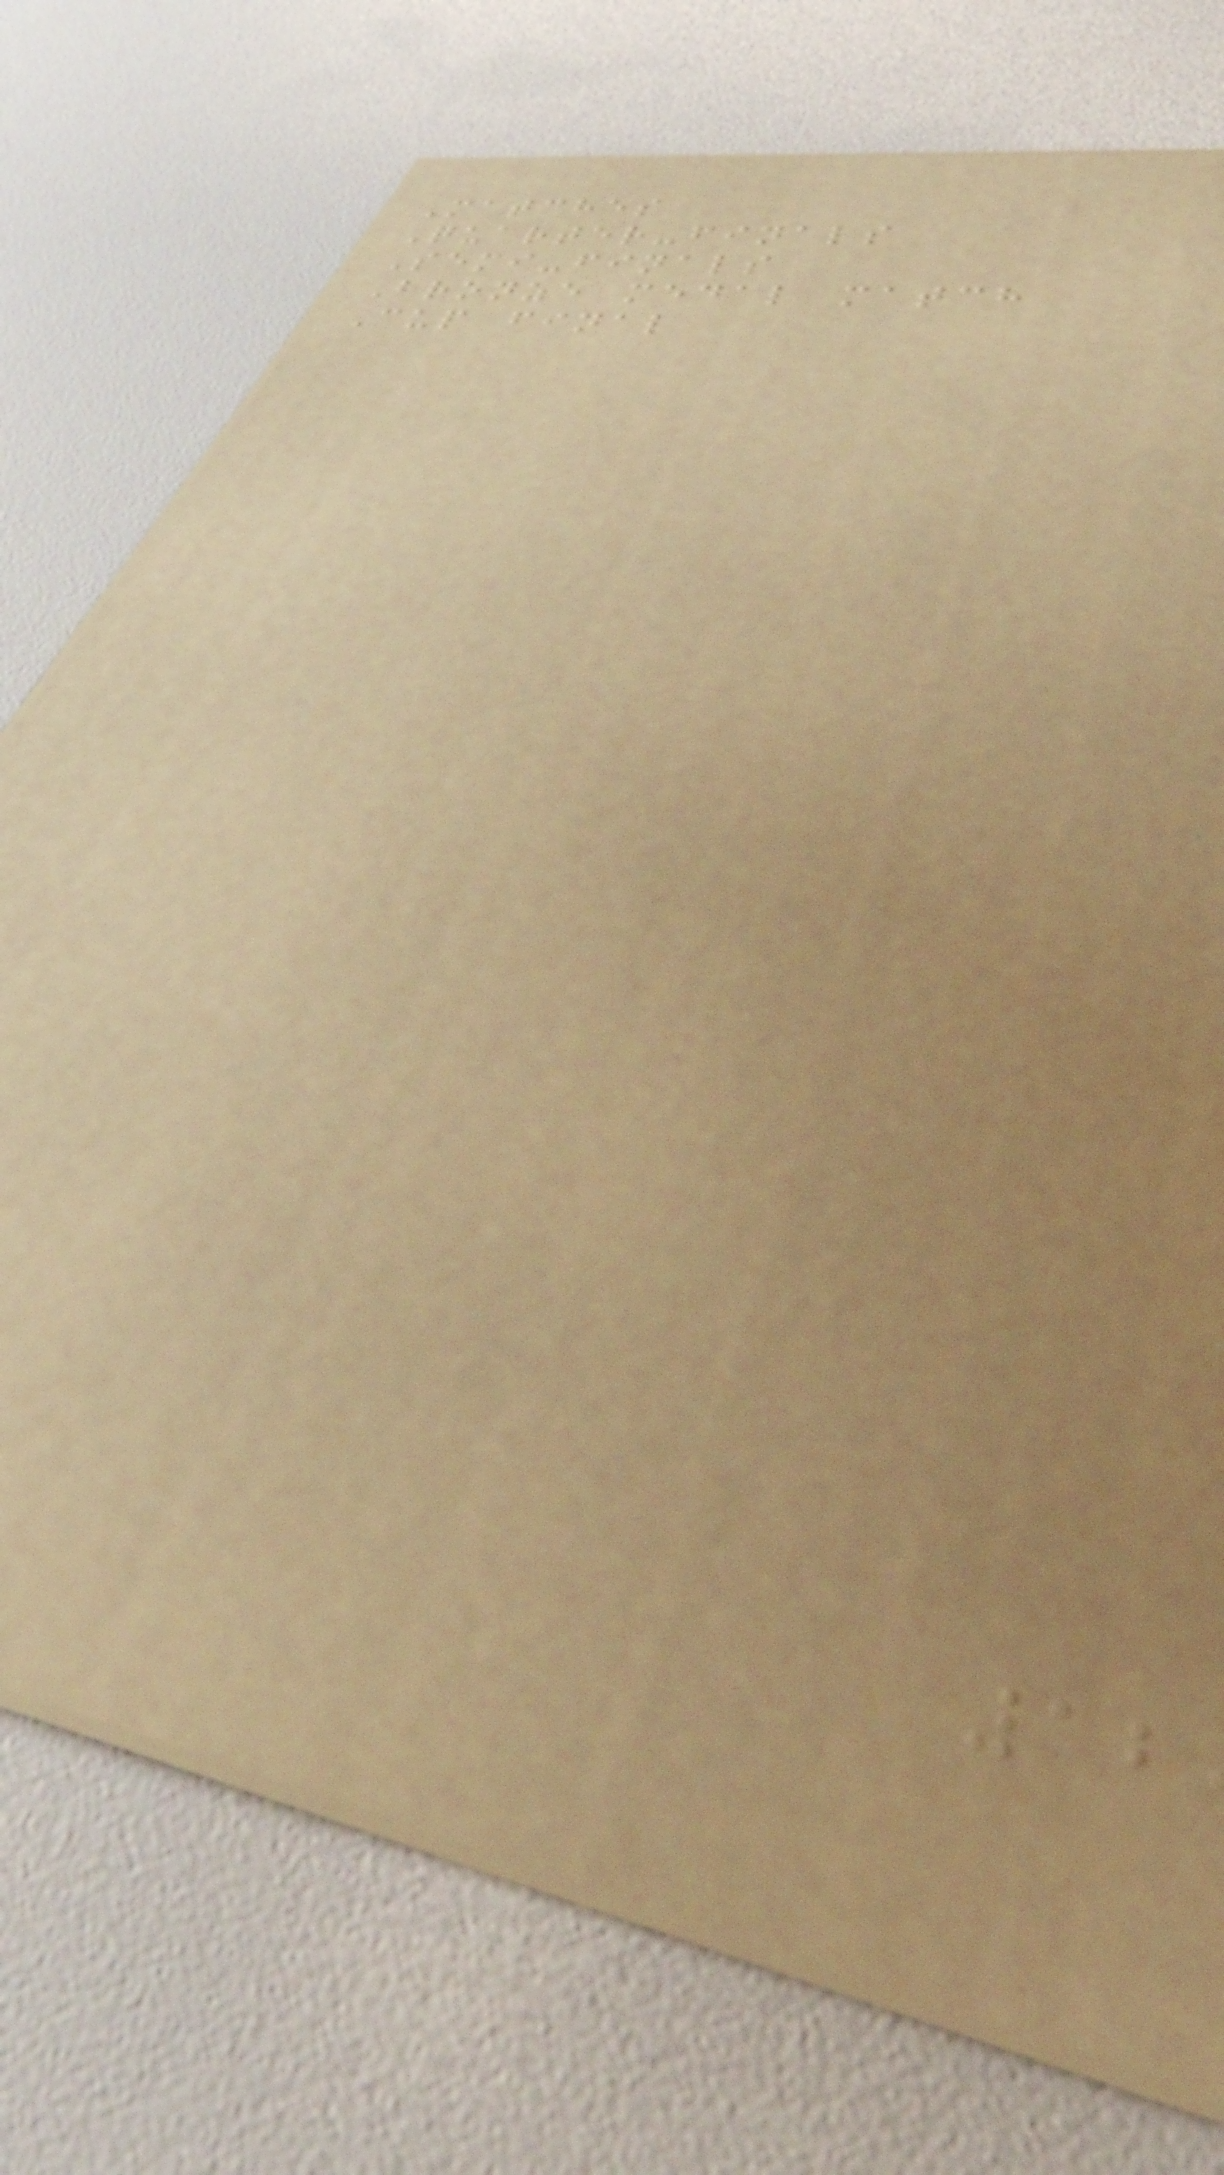Matches
Quarter-finals
Semi-finals
Bronze medal match
Cup final
